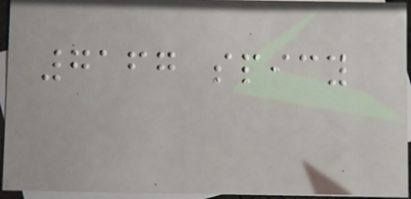7167 spicy
